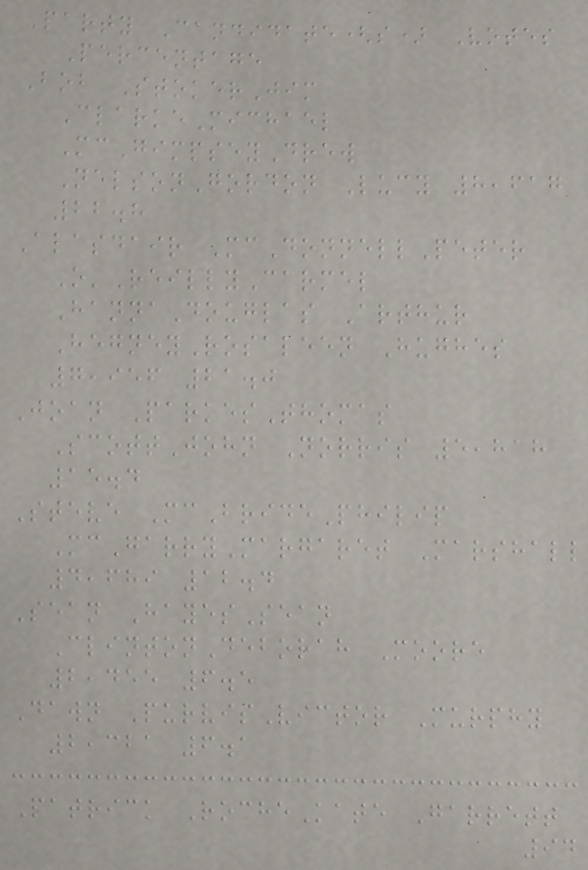Party Candidate(s) Votes
Percentage
Bob StokerJim
ClarkeMichael
McGimpseyDrew
NelsonGordon Lucy 8,617
22.8
Alasdair McDonnellPeter
O'ReillyCarmel
HannaDouglas Arthur
HegneyRosaleen Hughes
7,956 21.0
Joan ParkesThomas
ScottJohn Norris 5,818
15.4
Steve McBridePhilip
McGarryMargaret Marshall
4,689 12.4
Sean HayesSean
ClintonDeborah Moore
2,455 6.5
Dawn PurvisVictor Murphy
2,321 6.1
Patrick RocheKate Garrett
94
